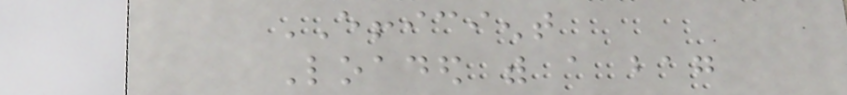EFFICIENT
Loaded with a bag
